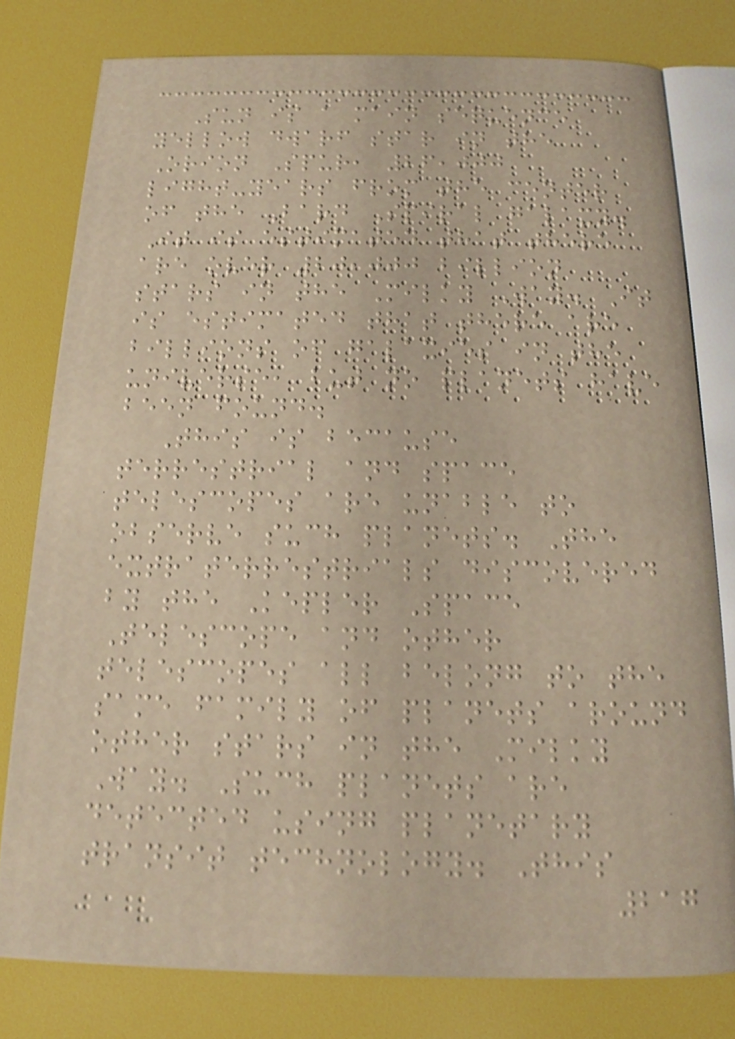Sun is a main sequence
yellow dwarf star in the
Orion Spur, 26,000
light-years from the center
of the Bard Spiral galaxy.
It is estimated that there
are over 20,000 billion
stars in the Milky Way. It
is estimated that there are
billions of galaxies in the
universe, but no planets have
been found.
This is because
terrestrial and space
telescopes are unable to
observe such planets. The
extraterrestrials discovered
by the Kepler Space
Telescope and other
telescopes all belong to the
same family of planets around
other stars in the Milky
Way. Such planets are
detected using planetary
transit technology. This
217
